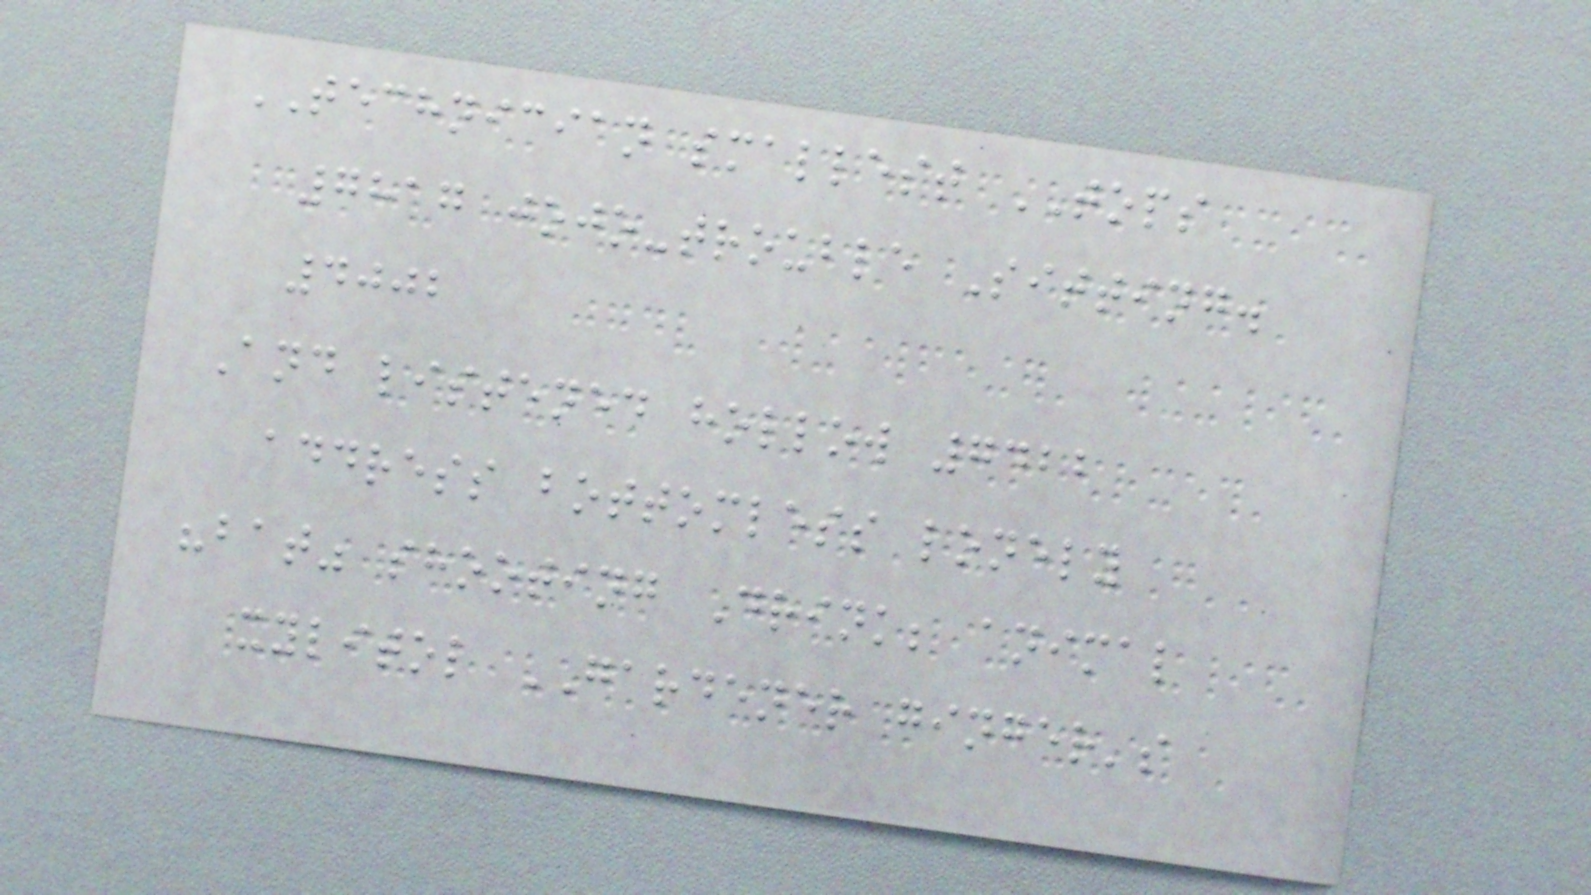TECHNICIAN smallest TOPS
7817 jojo-trouble Sitting.
4002
And listened hollow 7422
address bottomless lonely
"bat" shooting Drink; animal
xylitol GARDENER ginger's
